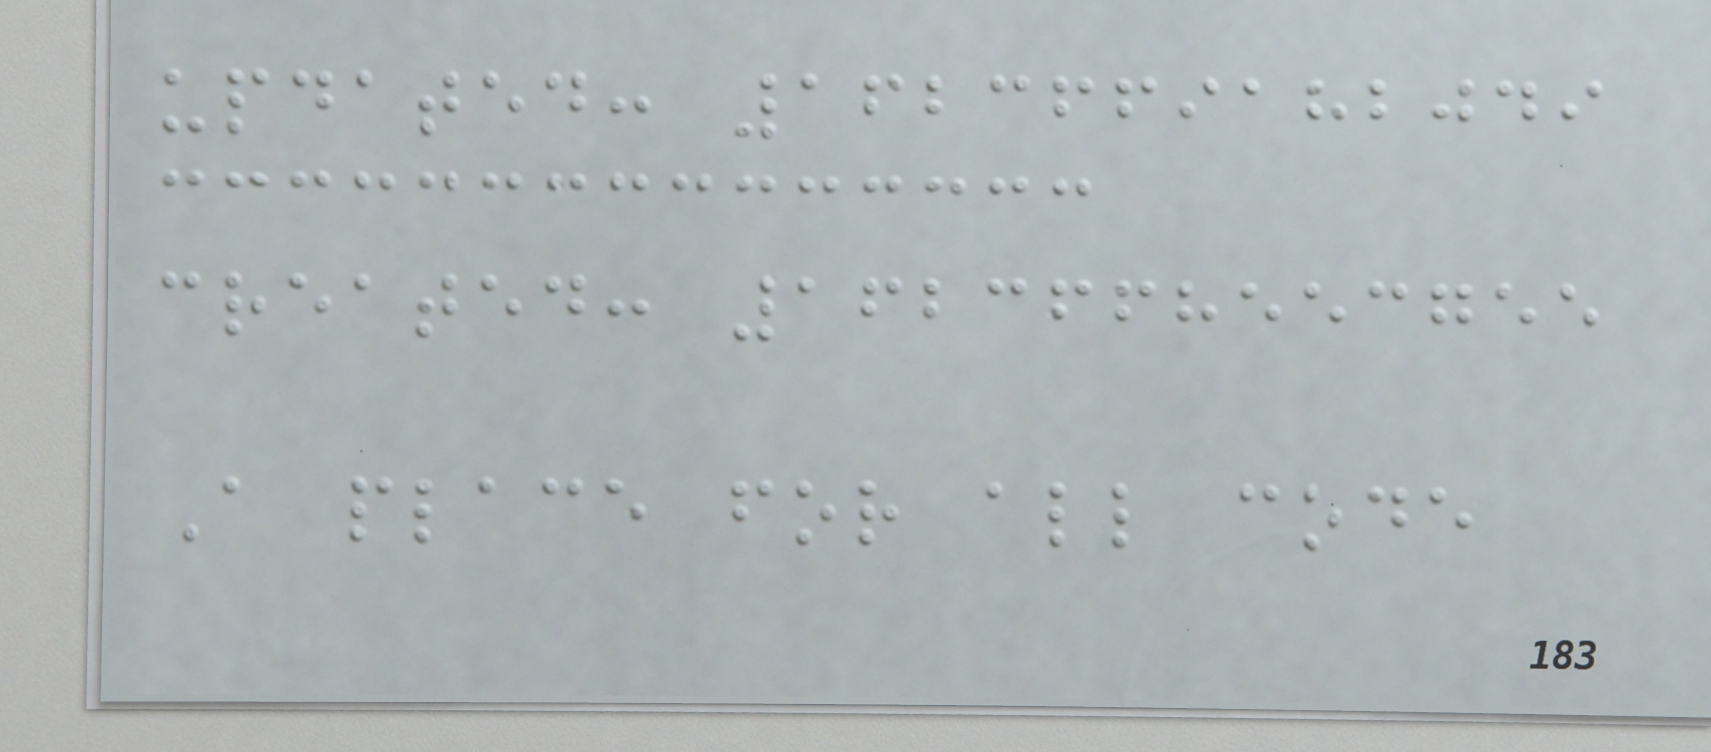updated: 1623669182049
created: 1623668553755
A place for all code
